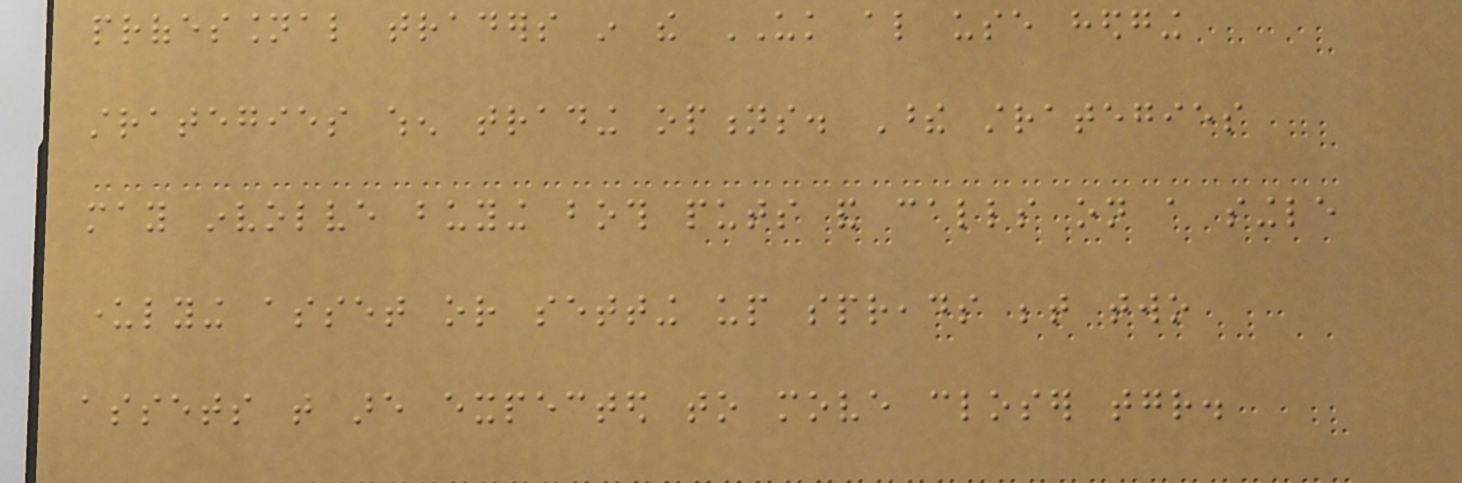professional traders in the UK also use hedging
strategies when trading options. These strategies
may involve buying both puts and calls on a single
underlying asset or setting up spreads between two
assets that are expected to move closer together.
